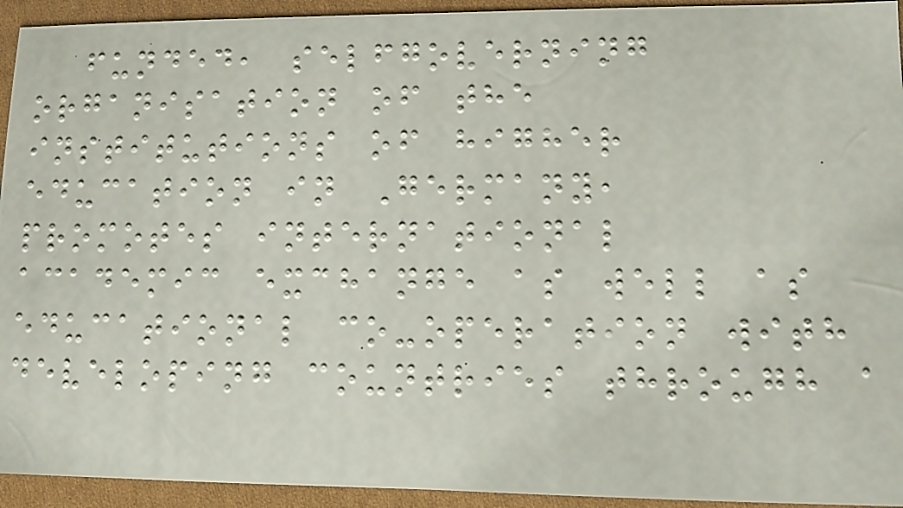funded, selfgoverning
organisation of the
institutions of higher
education in Germany,
promotes international
academic exchange as well as
educational co-operation with
developing countries through a
